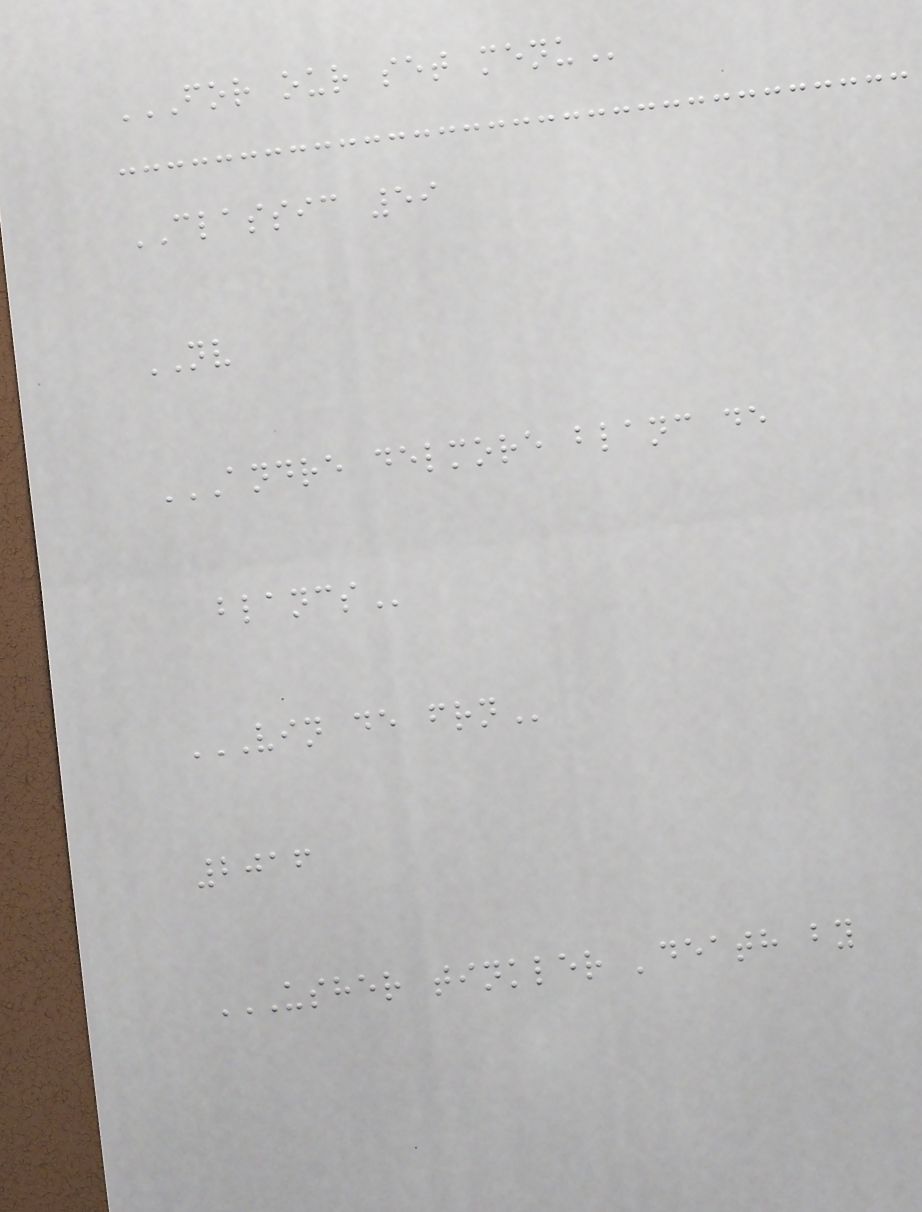FOR OUR SET MENU
CLASSIC 59
NV
ANDRE DELMORE BLANC DE
BLANCS
VIN DE FRN
2016
USHER TINKLER 'DEATH BY
